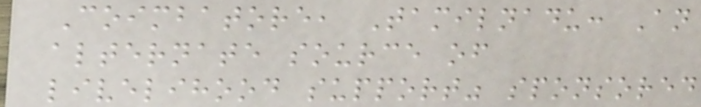Coimbatore, Tamilnadu: An
alternate source of
livelihood support" sponsored
